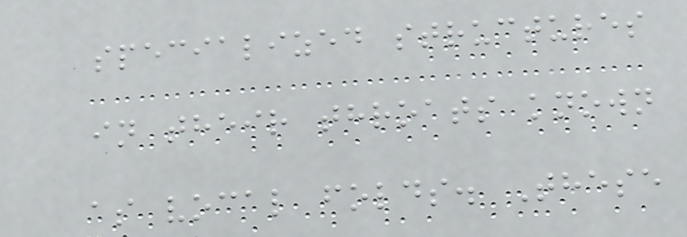specialized structures
in their throats known
as vocal folds. These
